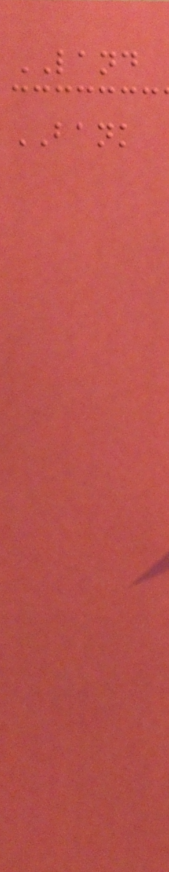LAND
BANK
